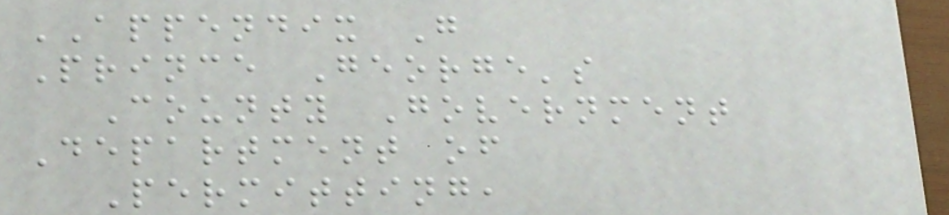APPENDIX G
Prince George's
County Government
Department of
Permitting,
